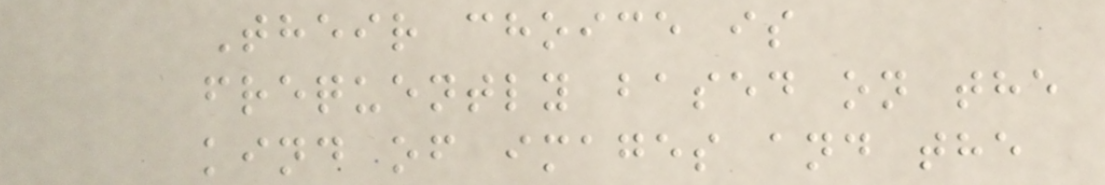Their choice is
frequently based on the
kind of images and the
